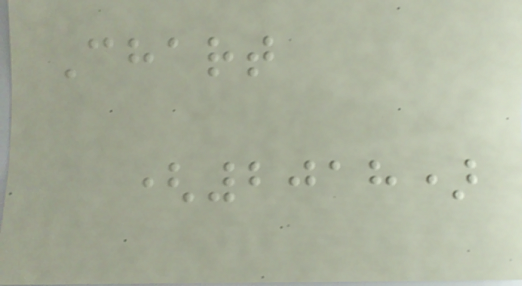Chart
(2018)
